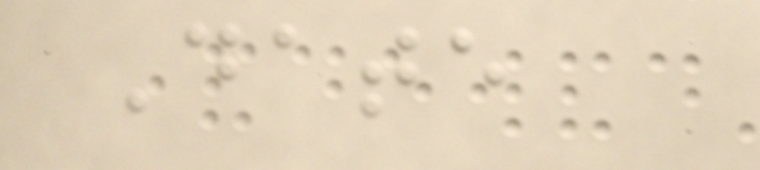Date
